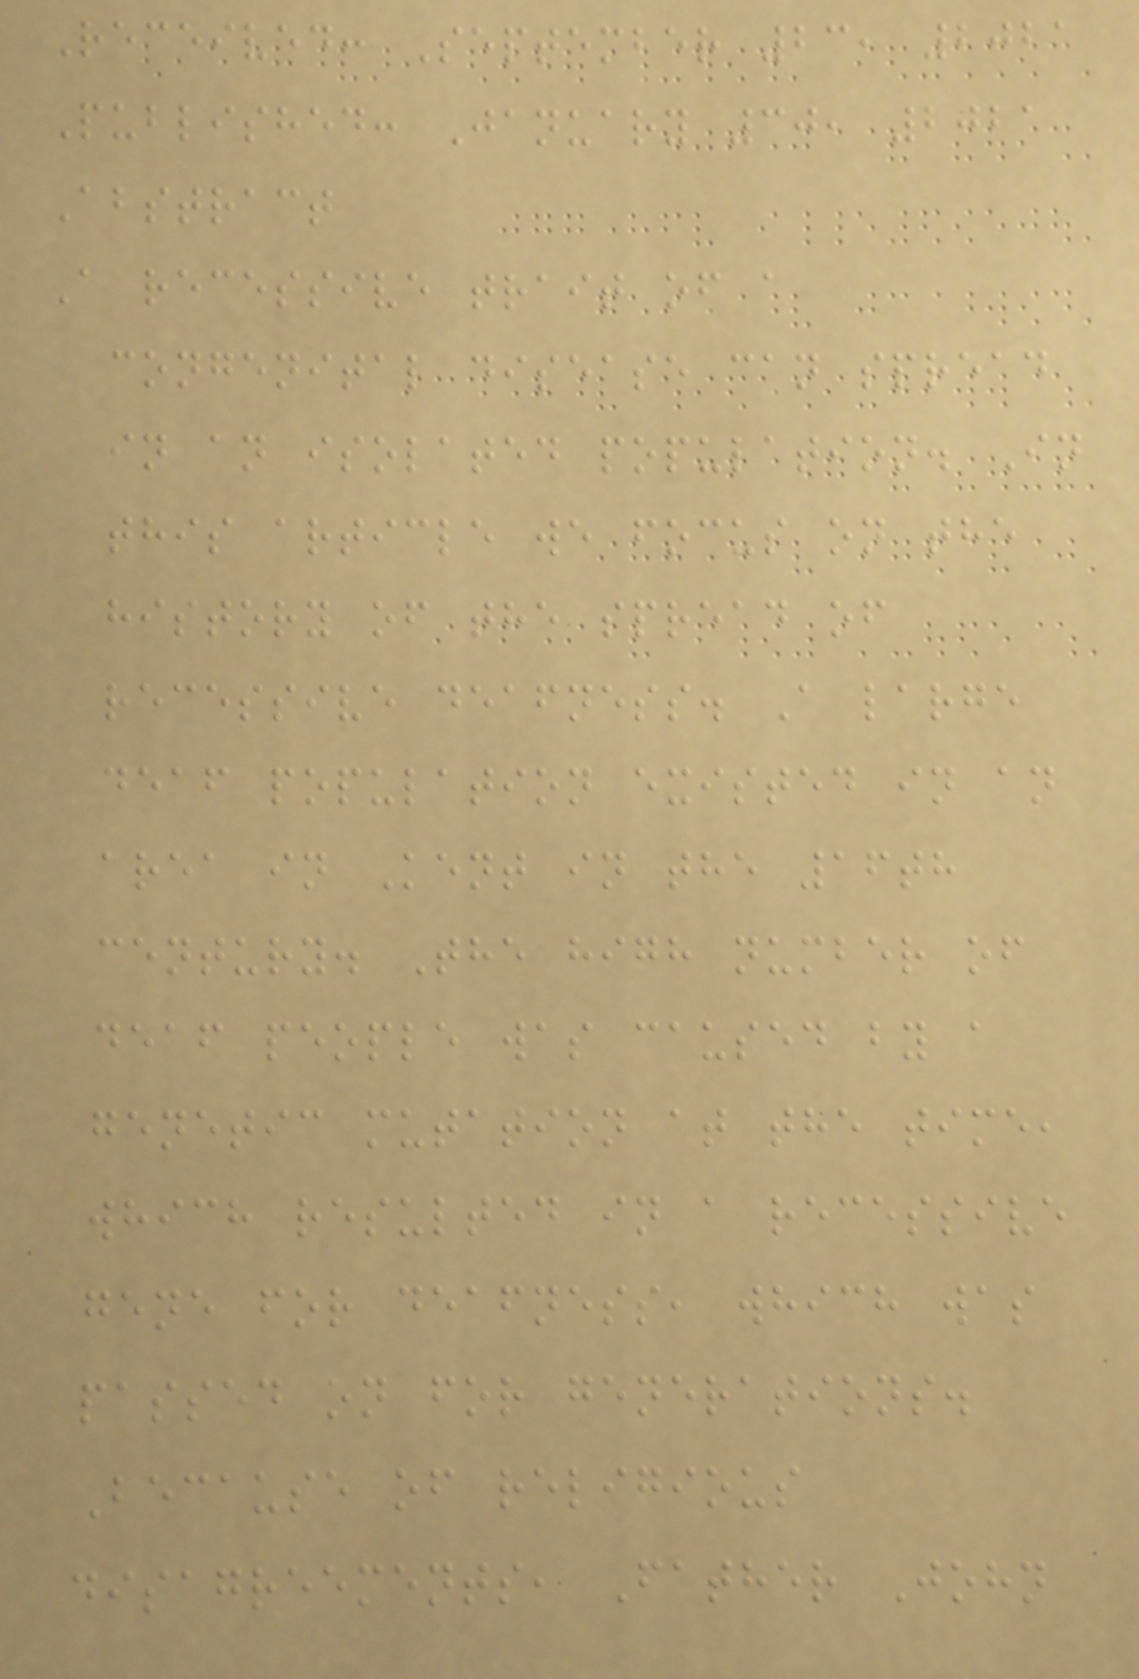Received: September 23, 2021
Published: January 30, 2021
Abstract
A recessive trait of a
congenital disease can spread
in an isolated population. In
this article we focus on the
history of the spread of
recessive deafness. A large
deaf population existed in an
area in Kent in the 16th
century. The high number of
deaf people was caused by a
genetic mutation at the time,
which resulted in a recessive
gene for deafness, which was
passed on for generations.
Because of religious
disagreements, Father John
